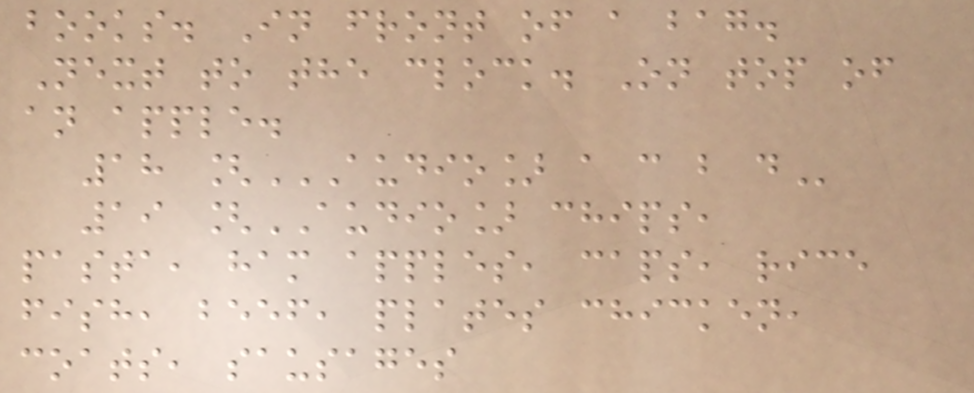books. In front of a bag.
Next to the clock. On top of
an apple.
18 [AUDIO] A C B D
19 [AUDIO] chips,
pasta, ham apples, caps, rice
fish, beef, plates chicken,
coats, sausages
